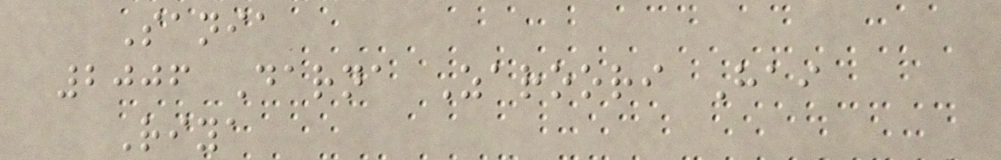Sania
2006 Darna Zaroori Hai
Riya
